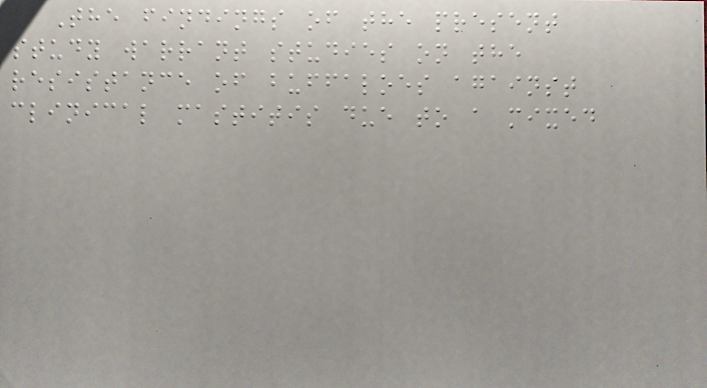The findings of the present
study warrant studies on the
resistance of buffaloes against
clinical mastitis due to a mixed
